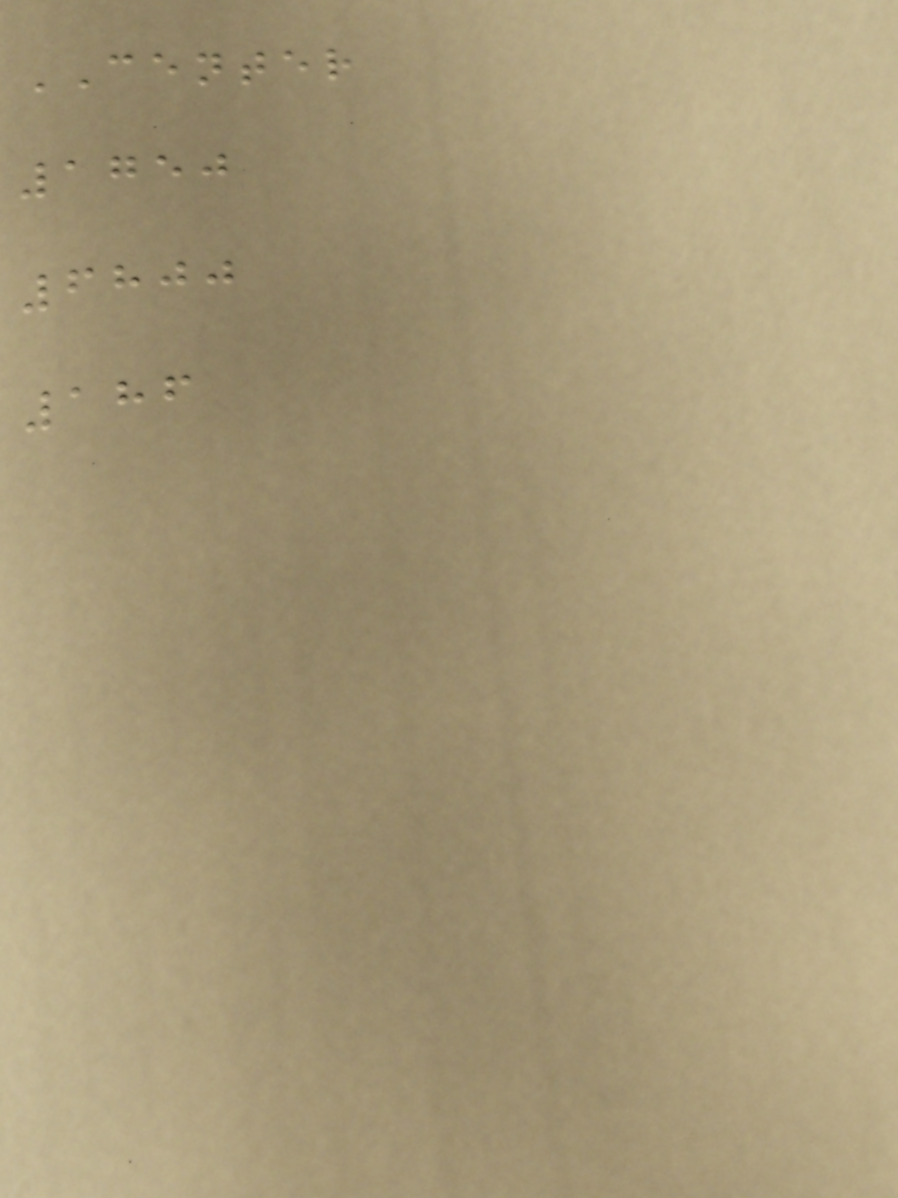CENTER
1750
6800
186
